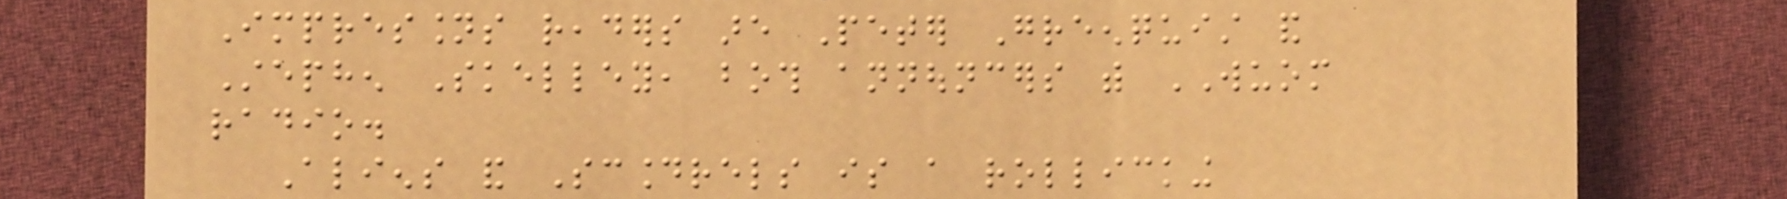Impressions readers are Peter Greenquist and
Stephen Skelley, both announcers with WUOM
radio.
Aliens and Scoundrels is a rollicking
